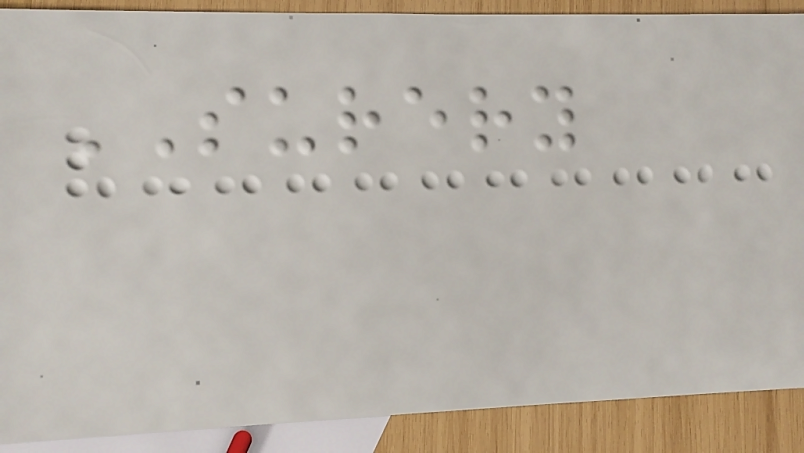SURERY
